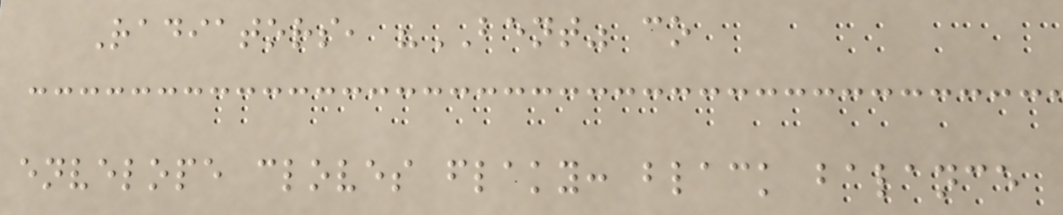Radiators, "BENT" co
envelope cloves flaky: black balance
